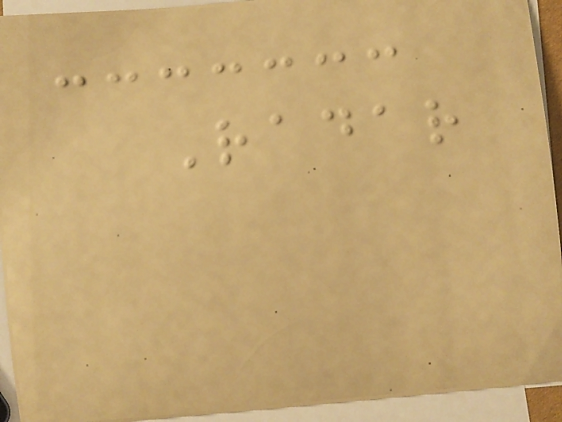Radar
